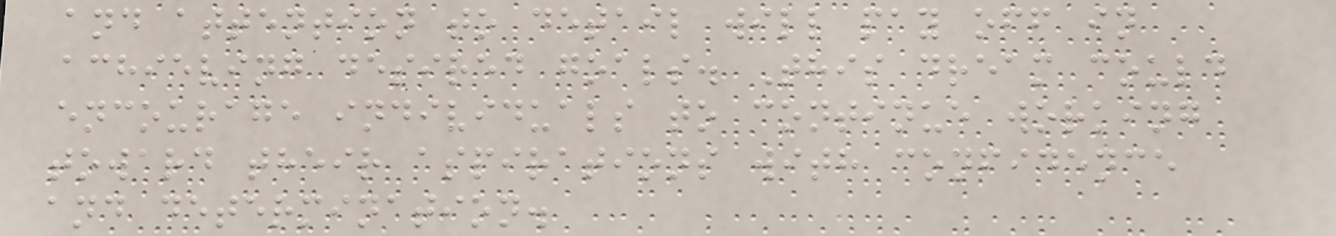and attention to detail will pay off in
achieving desired goals. This dream could
encourage individuals to continue working
toward their aspirations with confidence
and determination.
